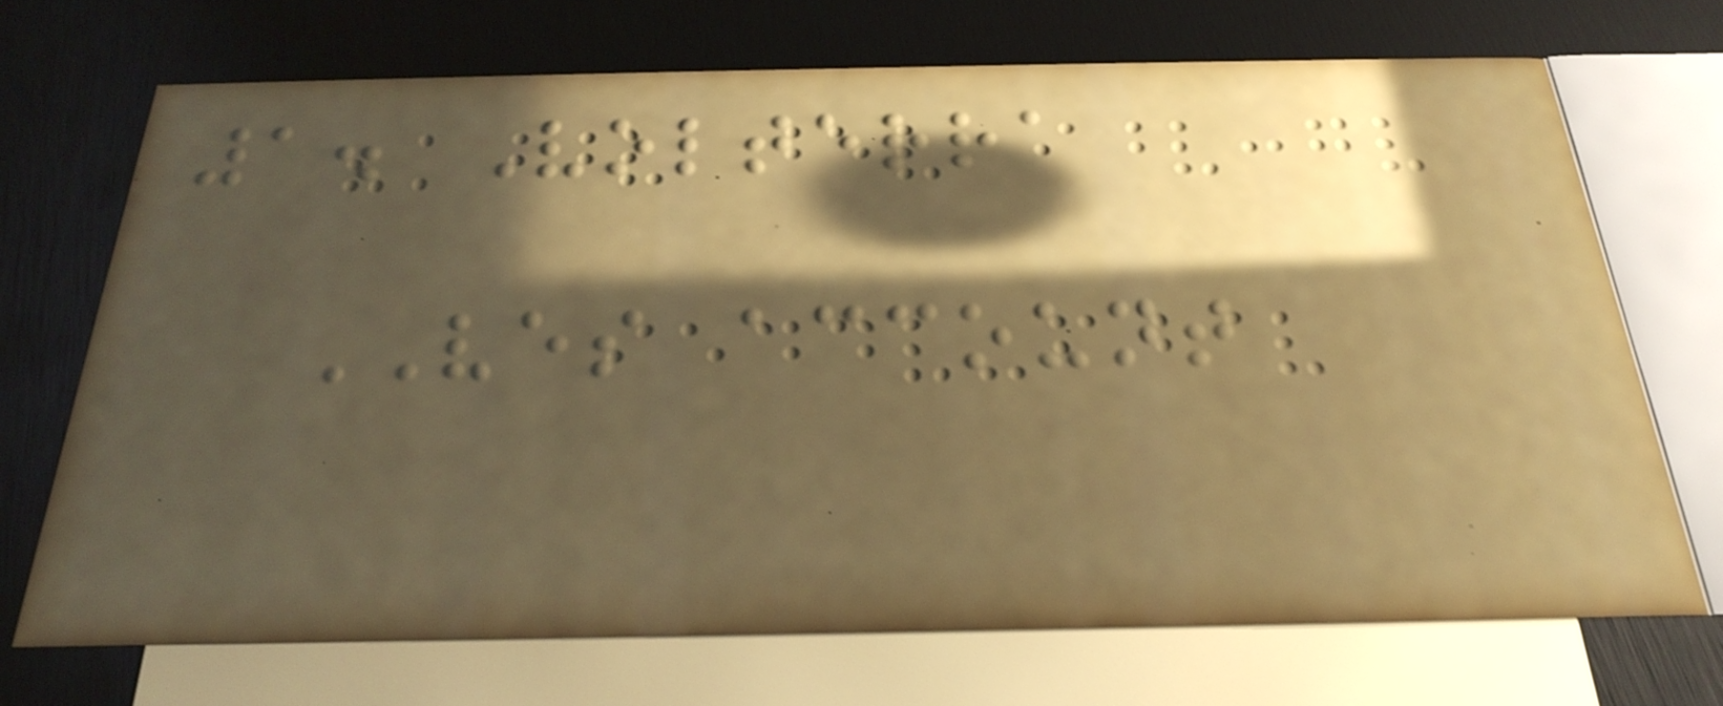1. Volterra
VES account
